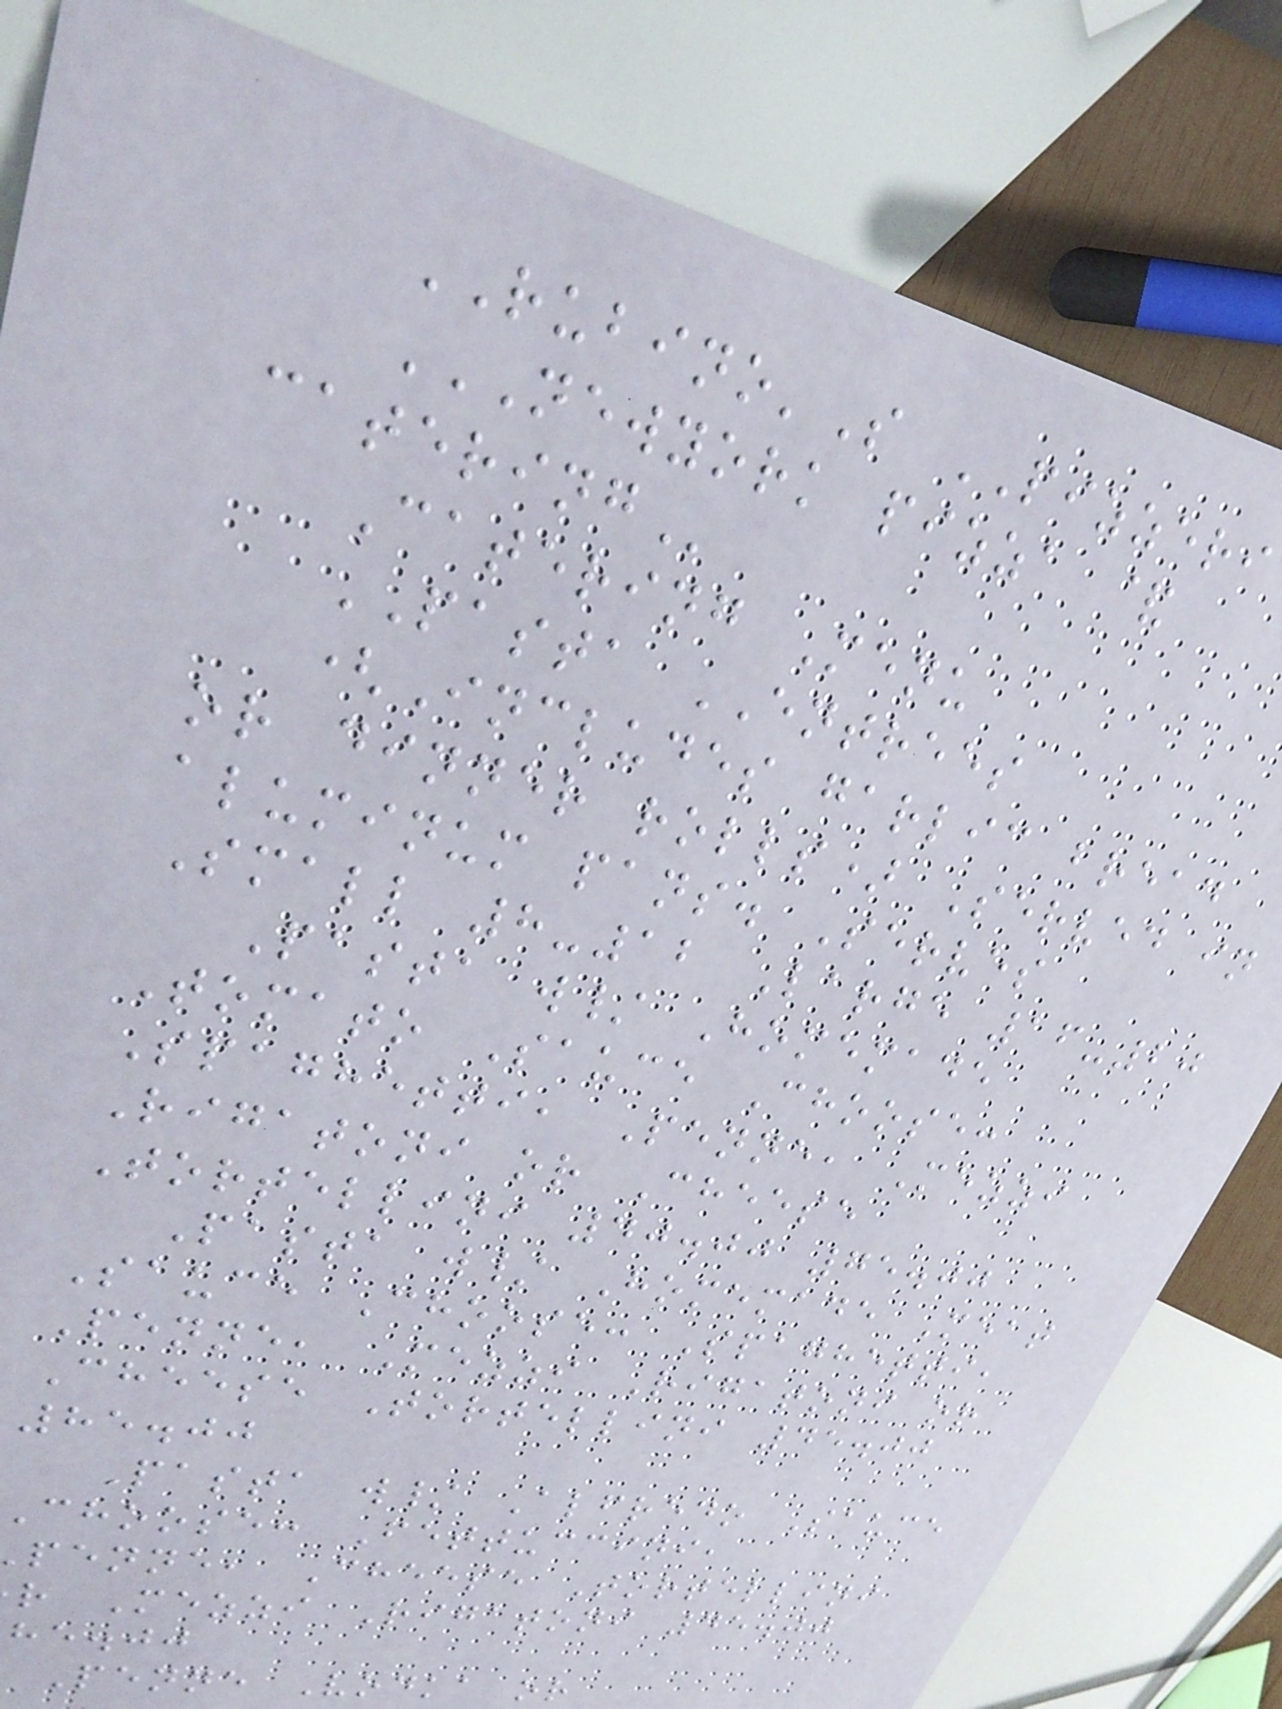RUBINO'S PIZZERI
NEWYORK PIZZA &
Catering Menu
PASTA ENTREES
(Includes garlic bread
or dinner rolls) Served in
aluminum pans. Serves
Small 8-12 Large 16-20
Pasta w/ Homemade
Tomato Sauce Choose:
Spaghetti, Penne, Mezzi
Rigatoni or Cheese
Tortellini 40.00 75.00
Pasta w/ Homemade Meat
Sauce Choose: Spaghetti,
Penne, Mezzi Rigatoni or
Cheese Tortellini 45.00
85.00
Pasta w/ Alfredo Sauce
choose: Fettuccini,
penne, Cheese Tortellini
r Mezzi Rigatoni 45.00
he.jj
Penne Vodka or
